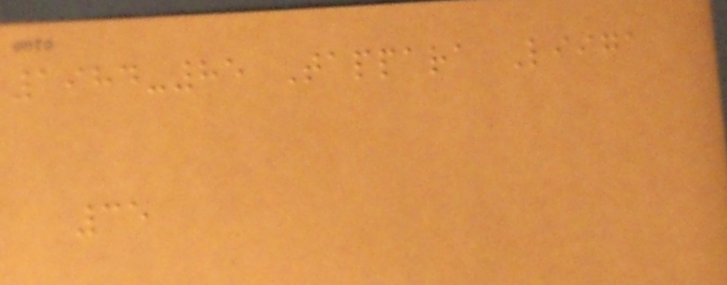1984-85 Tappara Liiga
35
